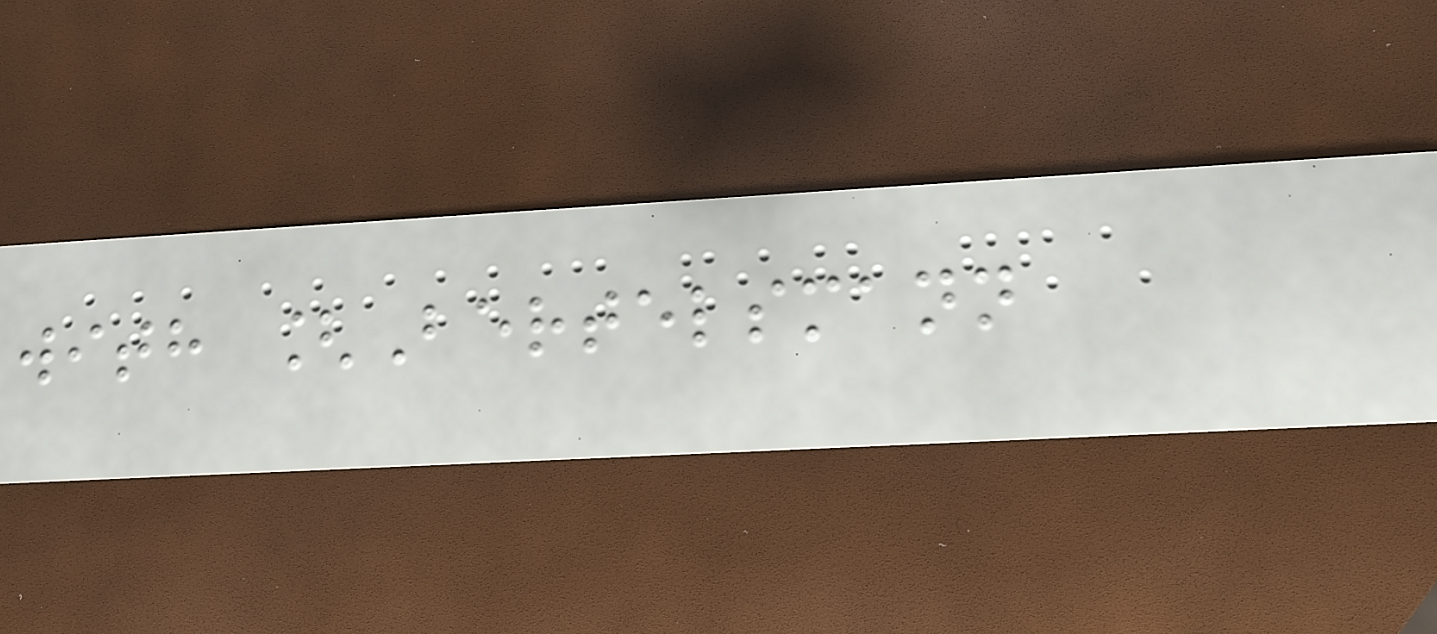with [Bertelsmann
